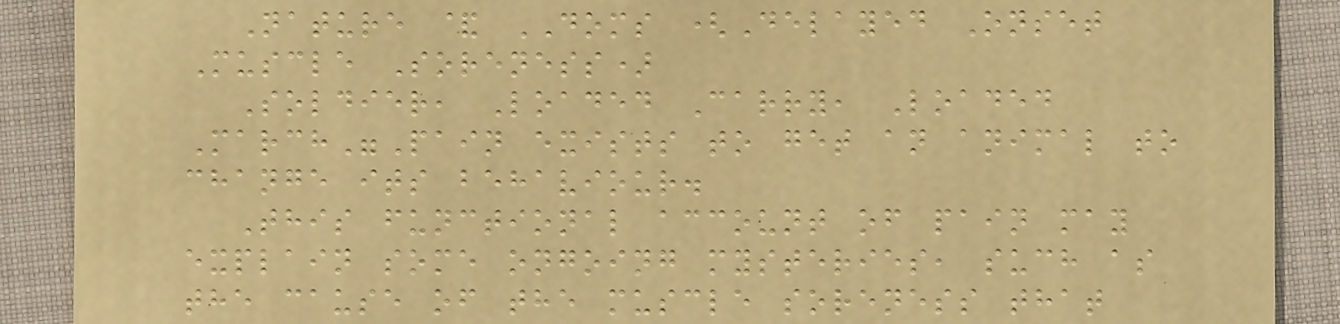Nature & DOMS (Delayed Onset
Muscle Soreness)
Soldier, Loaded Carry, Loaded
March"Pain exists to get an animal to
change its behaviour.
This functional account of pain may
explain some ongoing mysteries, such as
the cause of the muscle soreness that
